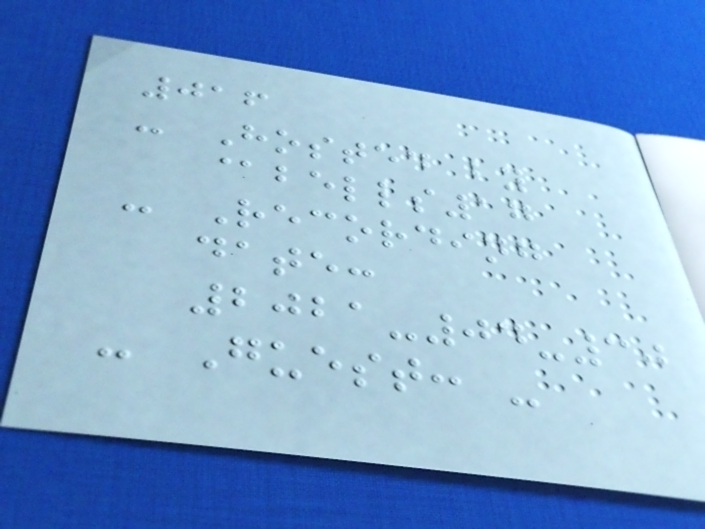016
- Hosted by
@bells17
- Recording
date:
2021-04-30
- Guest: -
